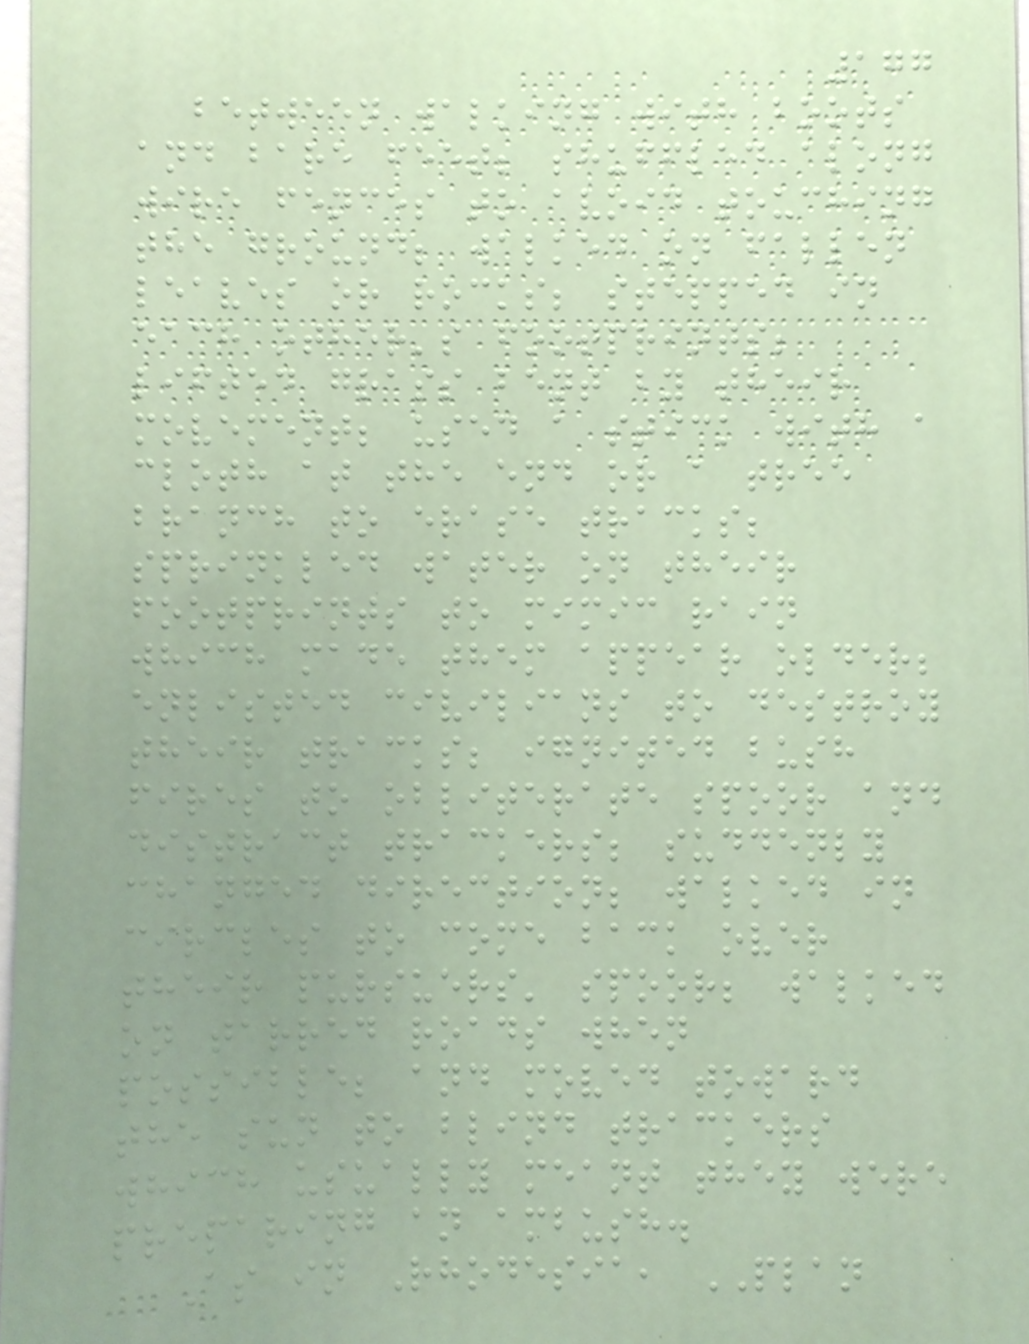177
between walking with boots
and bare feet; shuffled along
wire fences to avoid touching
the ground; walked on fallen
leaves or rocks; stepped in
each other's footprints;
lifted grass bent by their
movement; used a stick with a
cloth at the end or a tree
branch to erase tracks;
sprinkled water on their
footprints to mimic rain
which made them appear older;
enlisted civilians to destroy
their tracks; ignited bush
fires to obliterate spoor and
distract trackers; suddenly
changed direction; walked in
circles to come back over
their pursuers' spoor; walked
on tarred roads when
possible; and moved toward
the sun to blind trackers
which usually meant they were
preparing an ambush.
As in Rhodesia, PLAN
